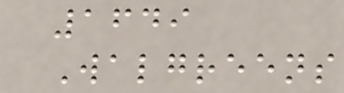1649
Walgreens
